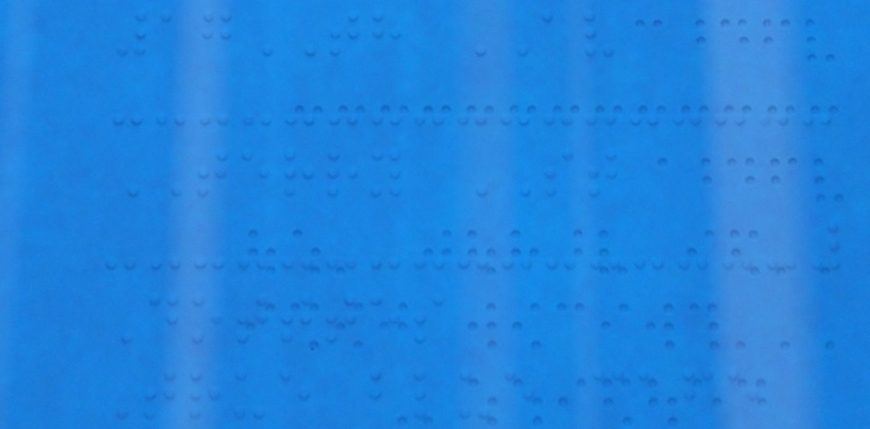17TH AV
TERRY ST
Dotttes
True blue cafe
